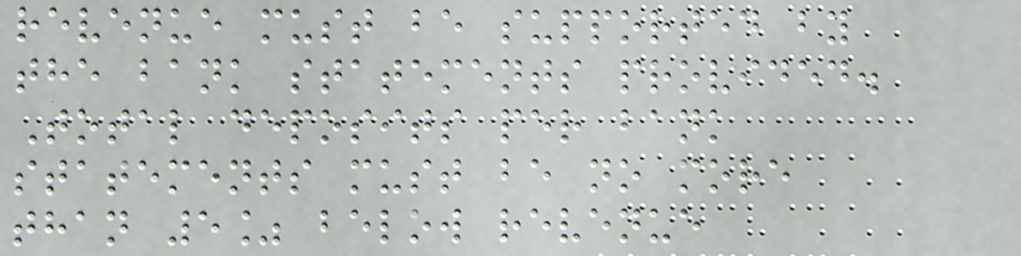revenue must be supported by
the bank statements provided.
Total deposits per bank
statements must be no more
than 5% below revenue
